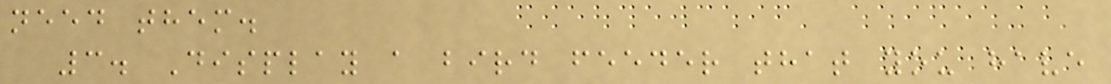need them.
3. Display a bird feeder that you have
